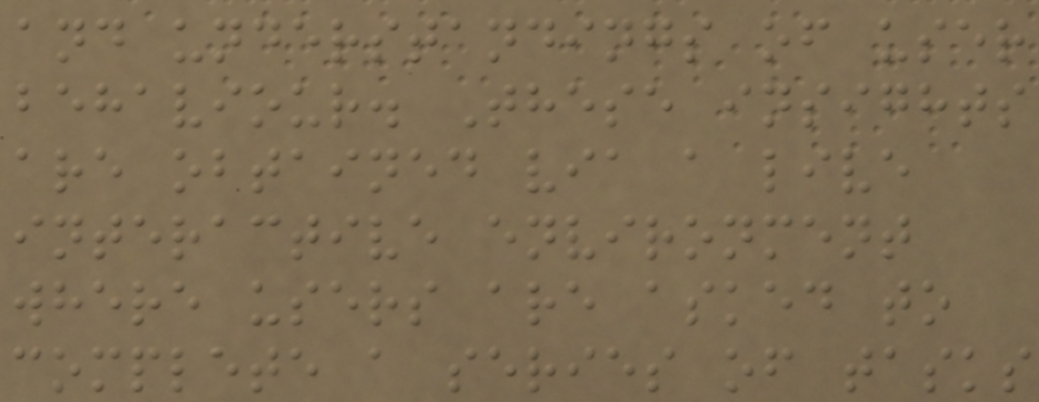and understandings of user
behaviour. These insights
are obtained via a live
interactive environment
where users are asked to
complete a series of tasks
